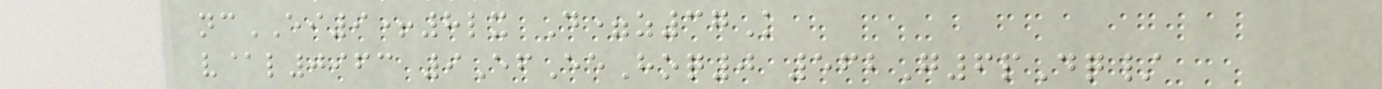ncEI9+8lx D=z37K
v@l0963 9EfEeHoq0 562G6pDq/
